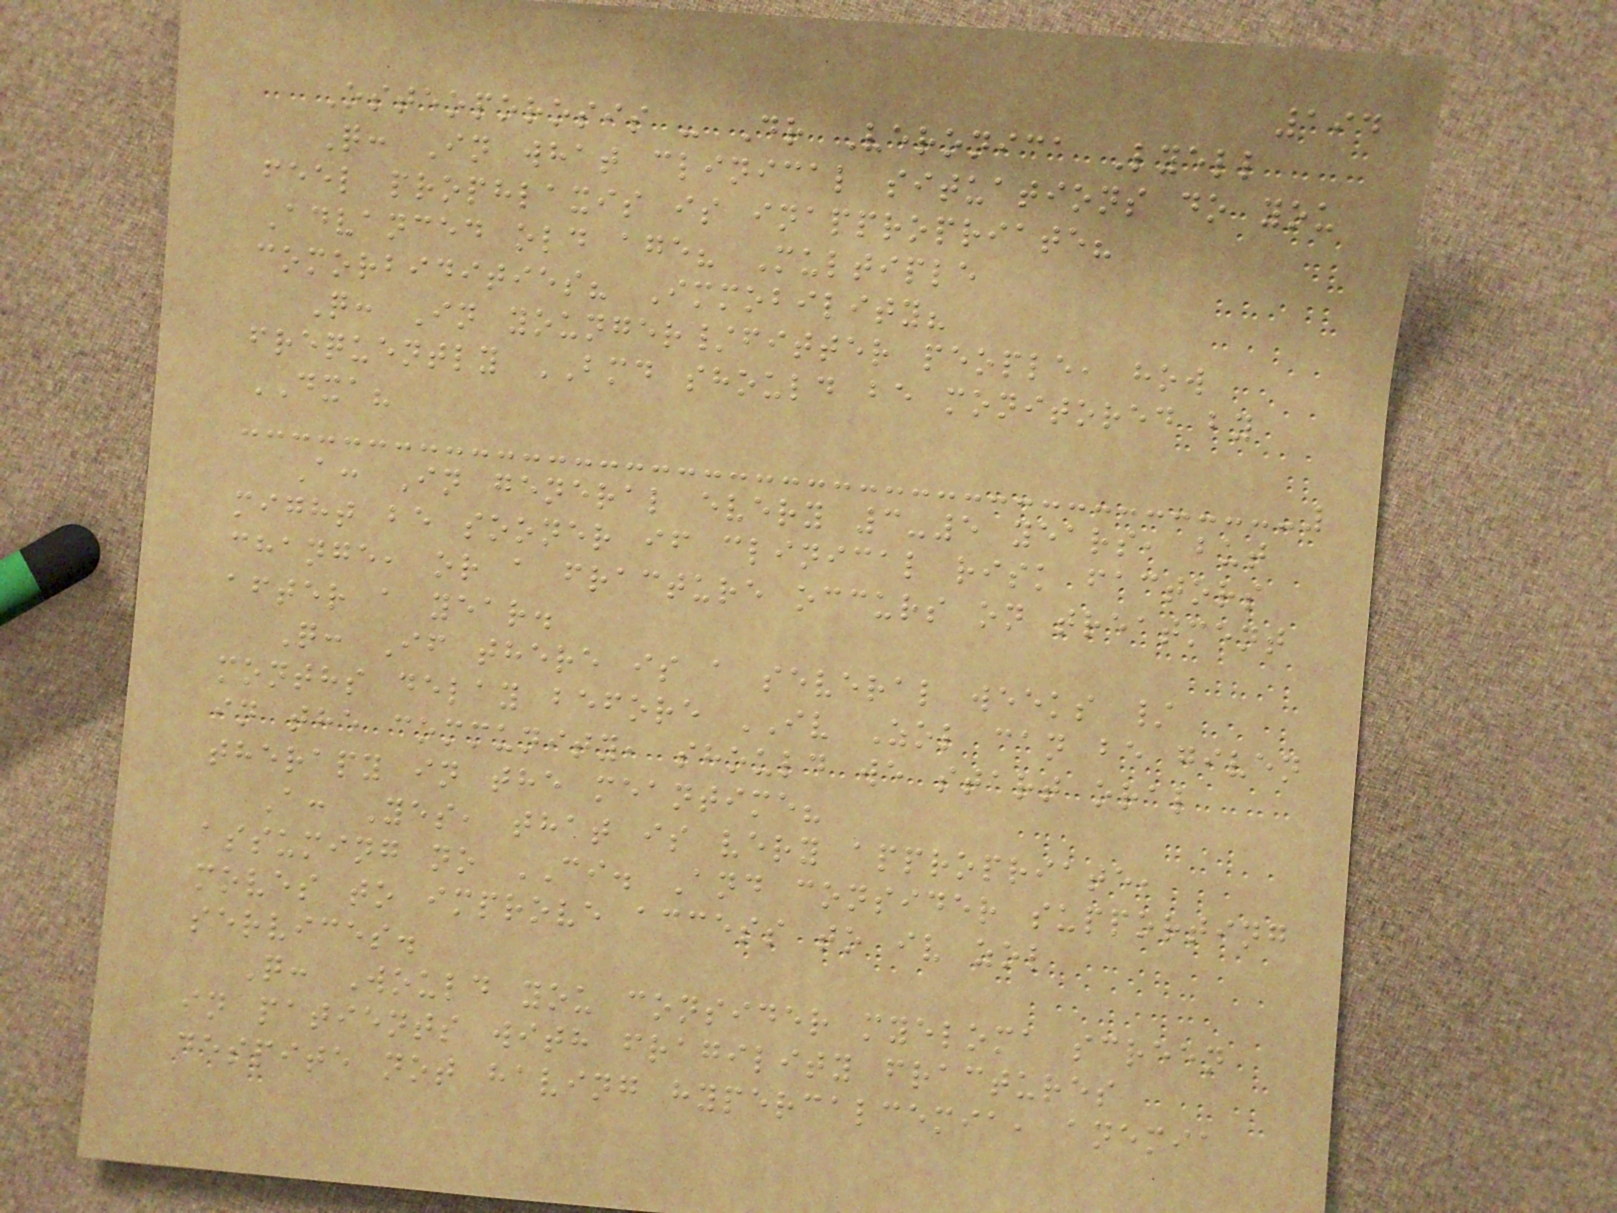194
Osteoporosis - Dr Veronica Lyell
Q: In what clinical situations do you
feel prophlaxis is inappropriate?
Advanced old age? Multiple
comorbidities? Immobility?
Q: In younger/fitter people, how
frequently BMD should be monitored by
DXA?
A: In general every 3-5 years, but
might be sooner if clinical risk factors
change, or a fracture occurs on treatment
after a year.
Q: If there is a several weeks /
months delay before IV Zol can be given
in the community, should we start oral
therapy in the meantime?
A: Yes, that is very appropriate,
assuming no CI. And consider supporting
moves to improve access to iv zol
services.
Q: Would you consider myeloma screen
in patients with fragility fractures
despite not having hypercalcemia, anemia
